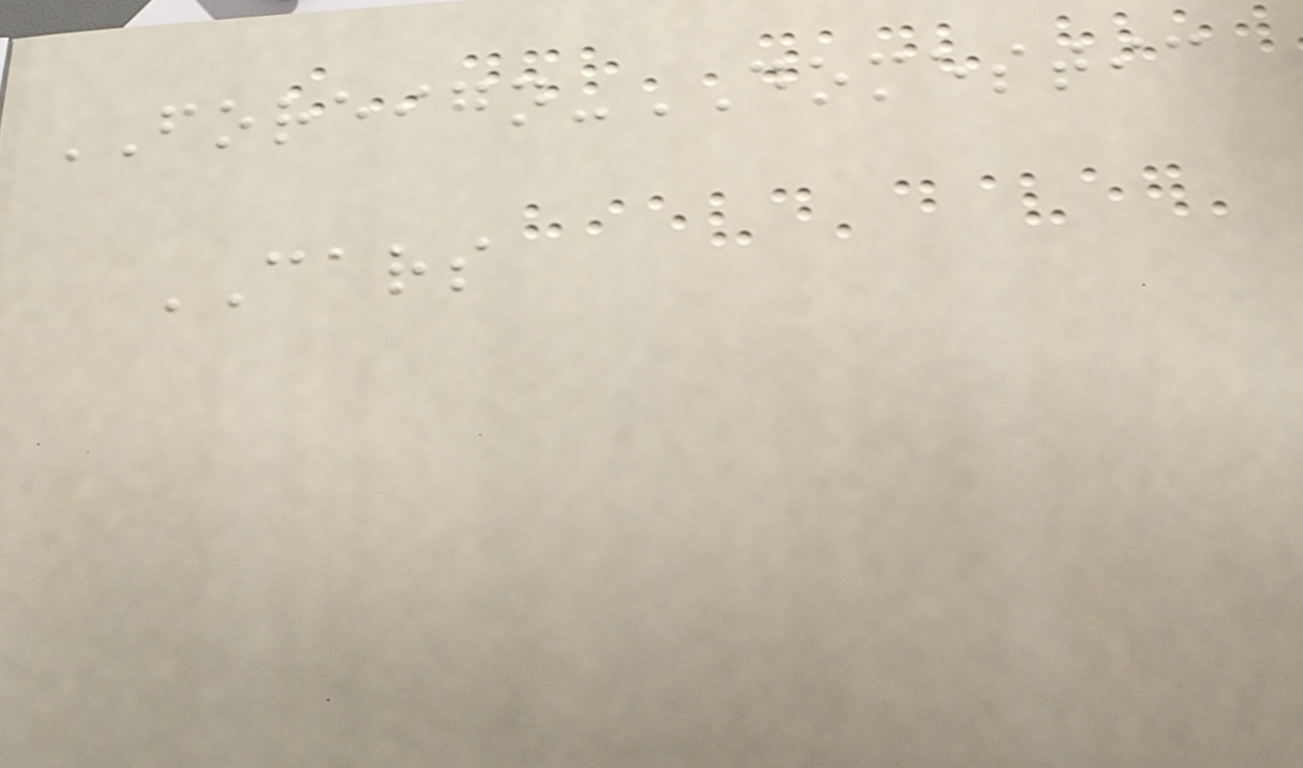FOREIGN-DOMESTIC
CARS
